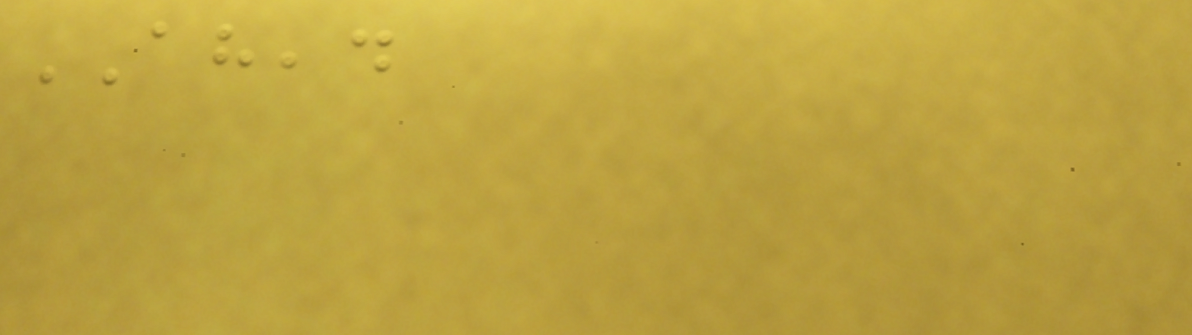AHEAD
